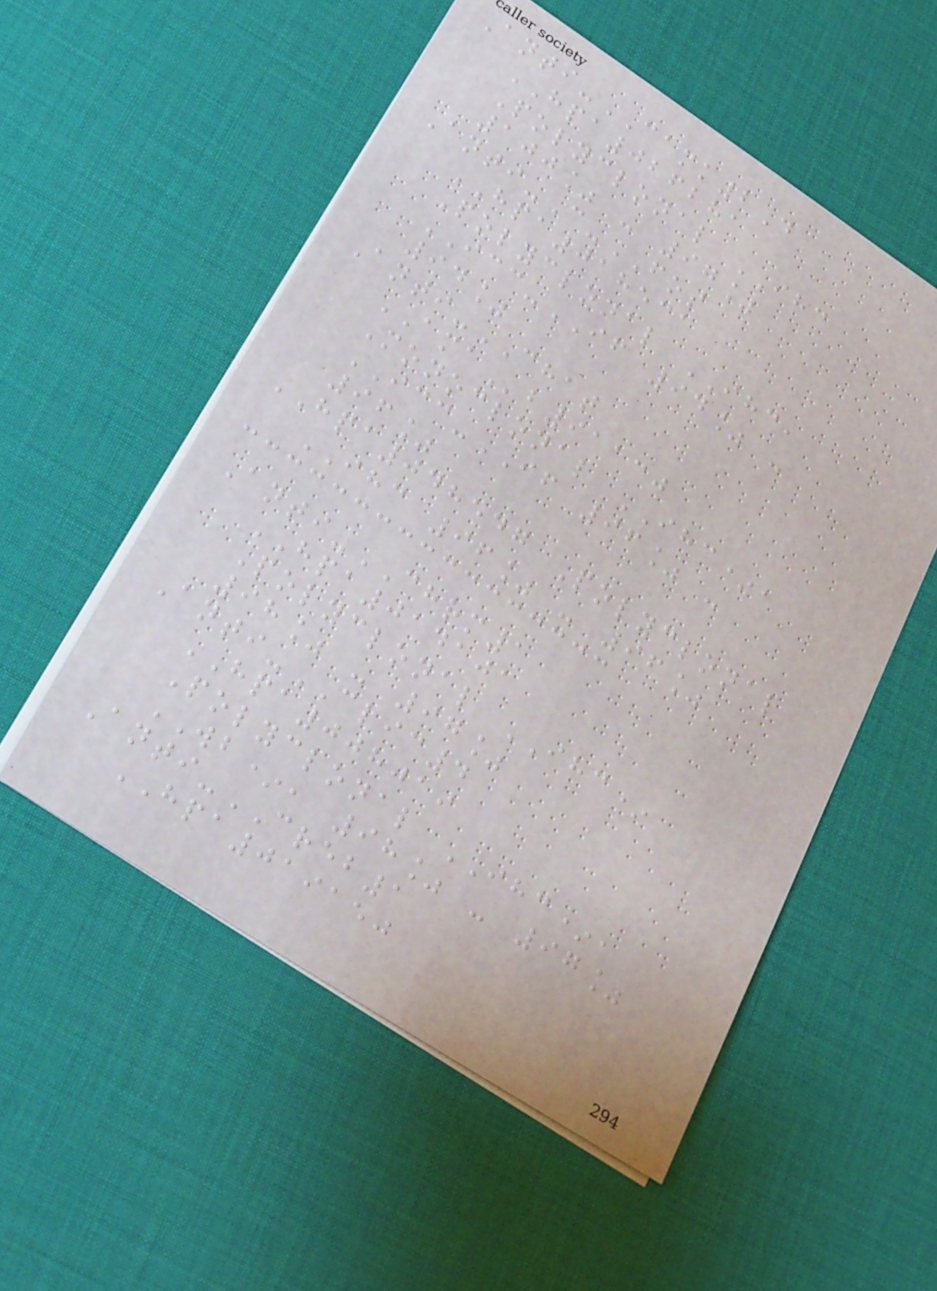Anti-CAMK2D
HPA026281
Polyclonal IHC
100% - 97%
Anti-C-FOS
HPA018531
Polyclonal IHC,
ICC-IF 94% -
94%
Anti-CHAT
AMAb91130
Monoclonal IHC*,
ICC-IF 96% -
96%
HPA048547 Polyclonal
IHC 96% - 96%
Anti-CHRM1
HPA014101
Polyclonal IHC*
98% - 97%
Anti-CLIC4
HPA008019
Polyclonal IHC*,
WB*, 98% - 97%
Anti-CREB1
HPA019150
